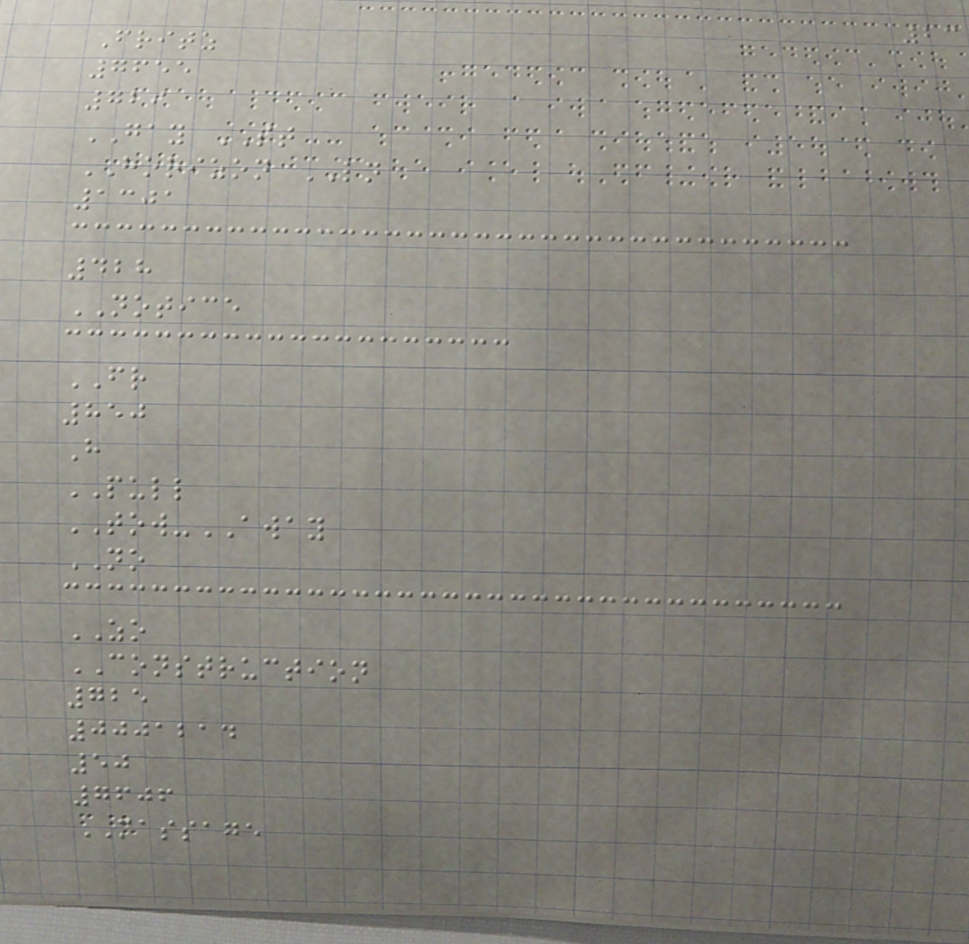23
Fritz
7655
729
GAY ST
HORIZON LN
1301
428
NOTICE
FR
850
H
PULL
TOW-AWAY
NO
ZO
CONSTRUCTION
725
0001214
50
7606
MASSAGE
